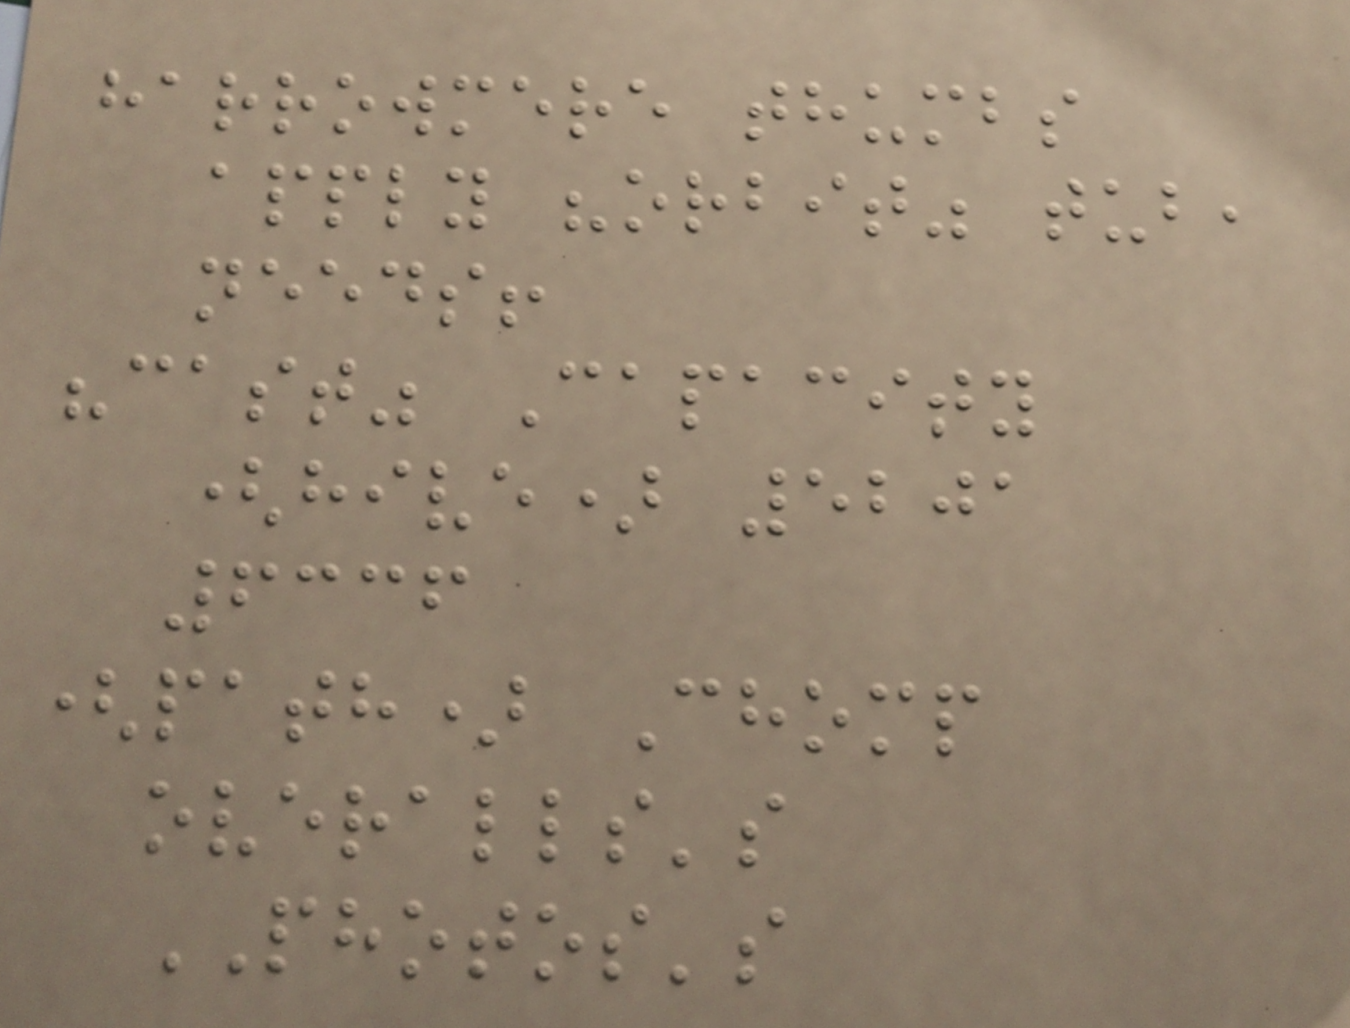harrowmere thumbs
apply "orbit" tub,
needs!
"cast" Capacity
(hive) 5201
6336
(path) Chomp
overalls's
PHOTOS's
